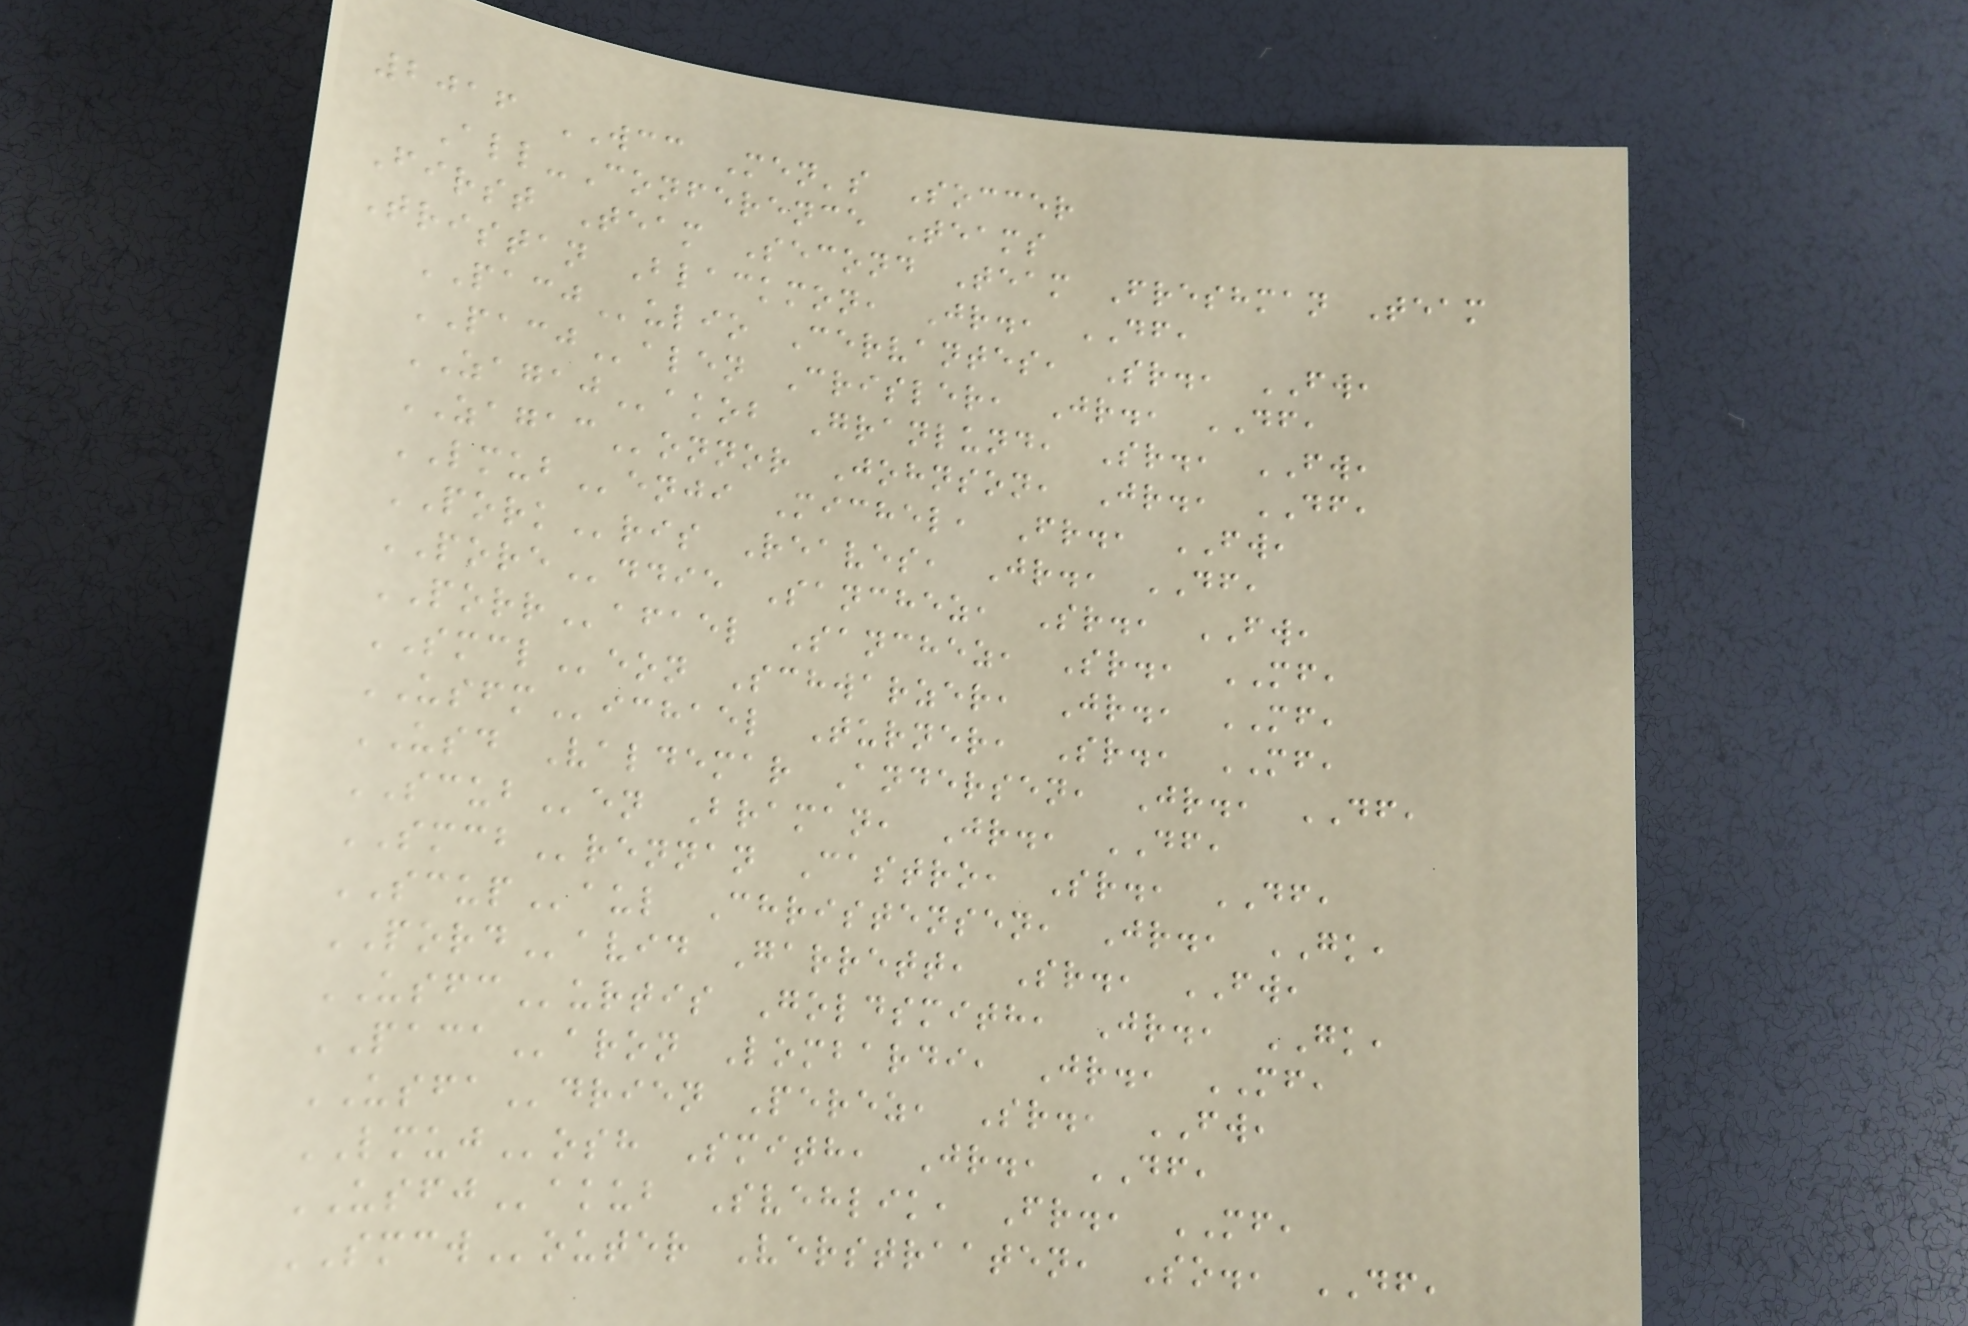2016 WCC Men's Soccer
All-Conference Teams
First Team Second Team Freshman Team
Tristan Blackmon, Jr., DF,
PACJulio Cervantes, Sr., FW,
PACJalen Crisler, Jr., DF,
ZAGAJakob Granlund, Sr., FW,
ZAGAConnor Johnson, Jr., DF,
LMUBenji Michel, Fr., FW,
PORKris Reaves, Jr., DF,
POREddie Sanchez, Sr., FW,
PORRafael Sanchez, Sr., MF,
SMCLeon Schwarzer, Jr., MF,
USFMichael Turner, Sr., MF,
USD Valdemar Andersen, Jr., DF,
SCUBen Braman, Jr., DF,
SMCBrennan Castro, Sr., DF,
SCUPaul Christensen, Jr., GK,
PORDavid Garrett, Sr., FW,
USFCurtis Goldsmith, Jr., GK,
PACAaron Lombardi, Jr., MF,
USFAdrien Perez, Sr., FW,
LMUJosh Smith, Jr., DF,
USFJakub Svehlik, Fr., MF,
SMCWouter Verstraaten, So., DF,
